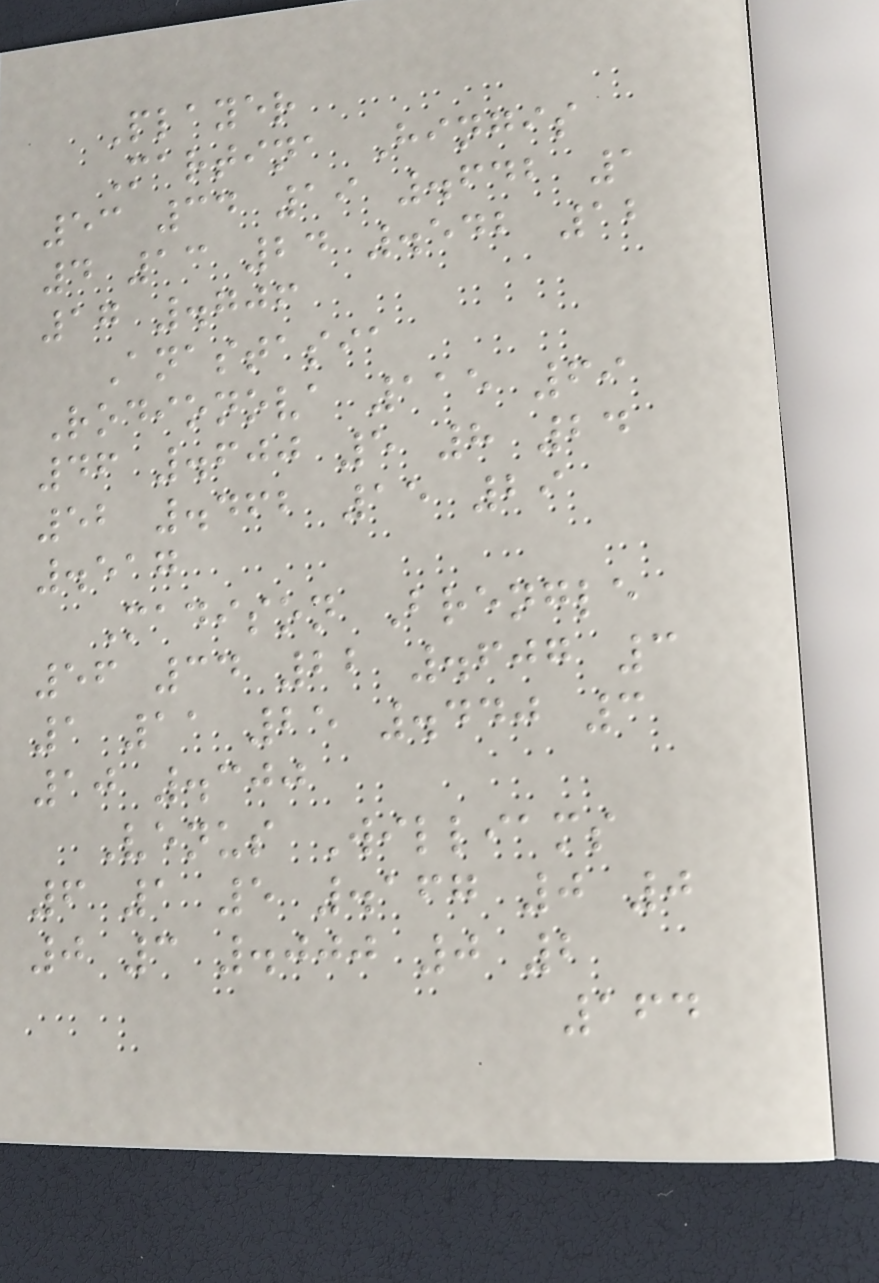Player
Martina Hingis
53 34 19 .642 1
4 13 24 .542 12
17 .706
Anastasia
Rodionova 115 69
46 .600 5 8 24
52 .462 15 29
.517
Madison Brengle
56 34 22 .607 3
1 11 25 .440 3
10 .300
Venus Williams
6 1 5 .167 0 0
0 3 .000 0 2
164
